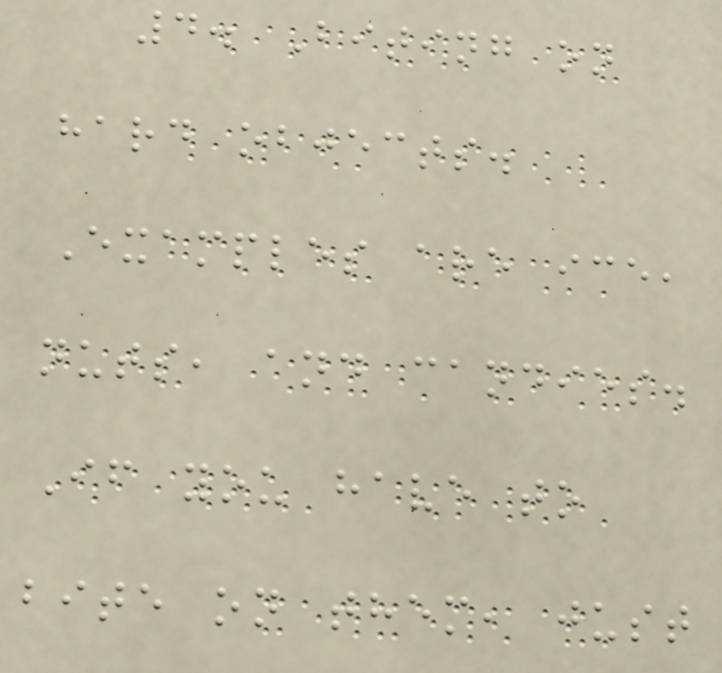4. Biting on
hard objects.
Examples are ice,
nuts, and candies.
If you have to
bite on them, just
